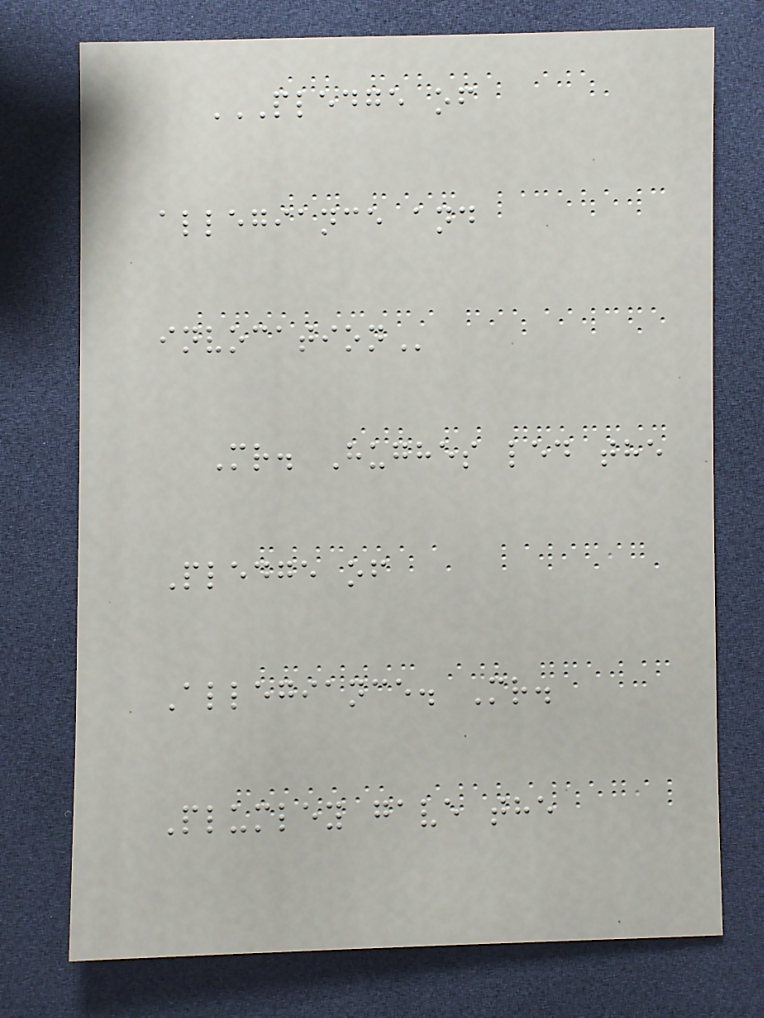PLEDGE OF
ALLEGIANCE AND
INVOCATION
Mr. Hughes led the
Pledge of
Allegiance. Mr.
Plumley gave the
